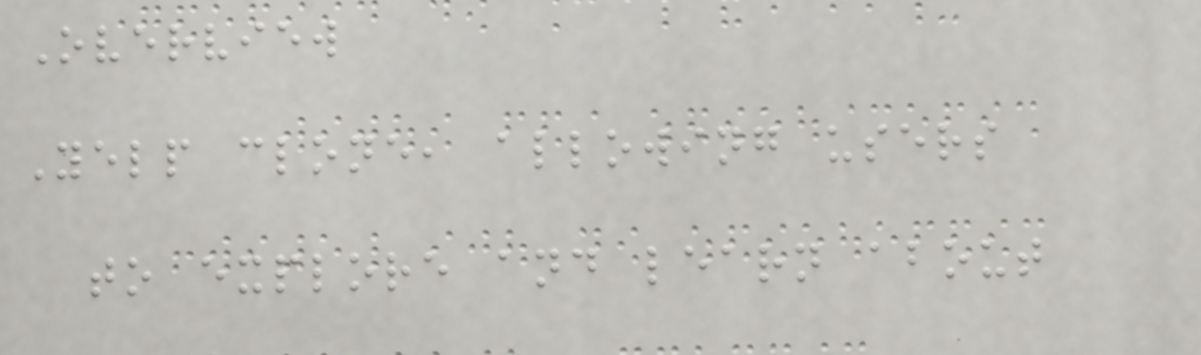Overview
Yelp clone, allowing users
to explore and learn about
